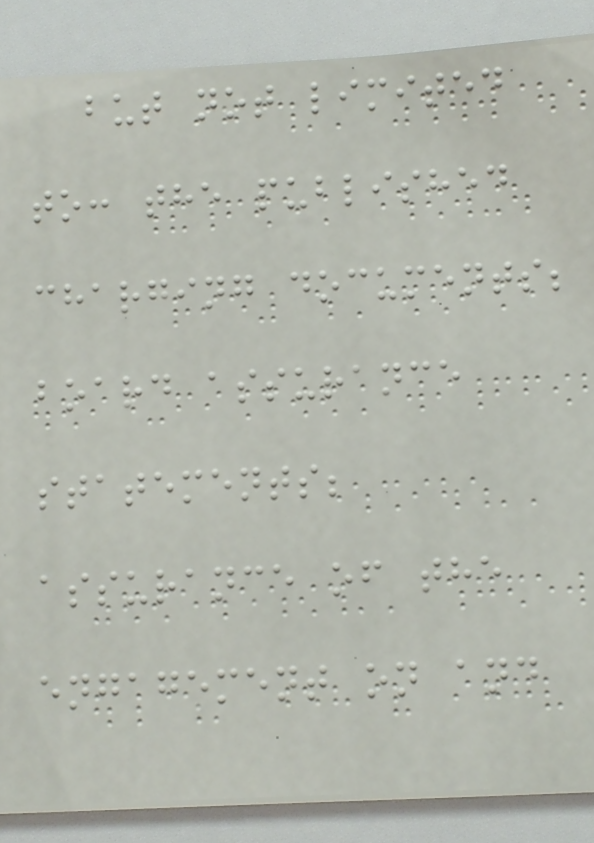but not limited
to: the published
charging documents;
board assurance
statements;
assurance of the
engagement on and
